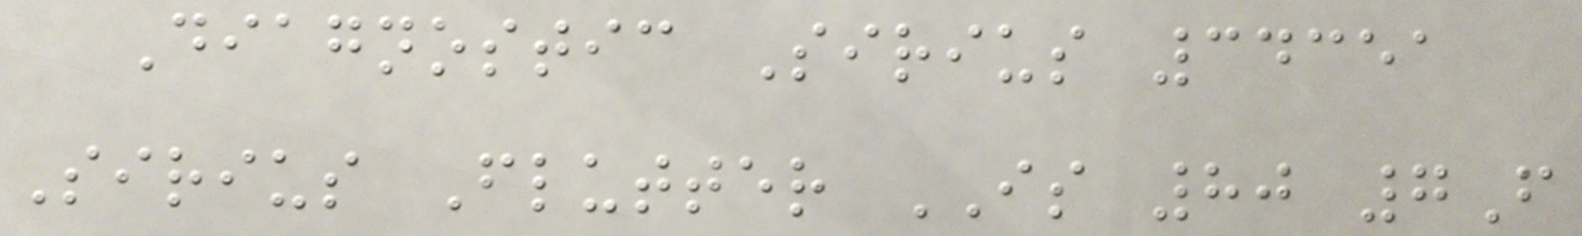Diagnostic Sirius 34351
Sirius Flutter IS 80 7F
